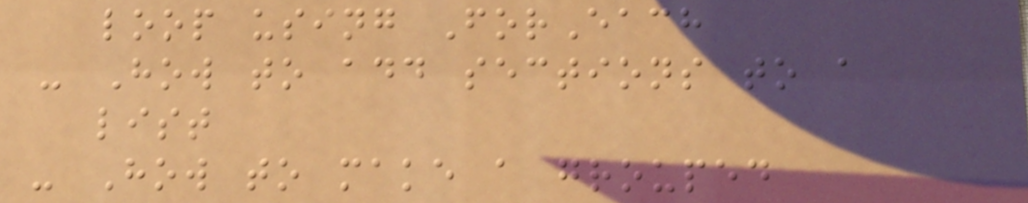loop using ForEach
- How to add sections to a
list
- How to make a grouped
